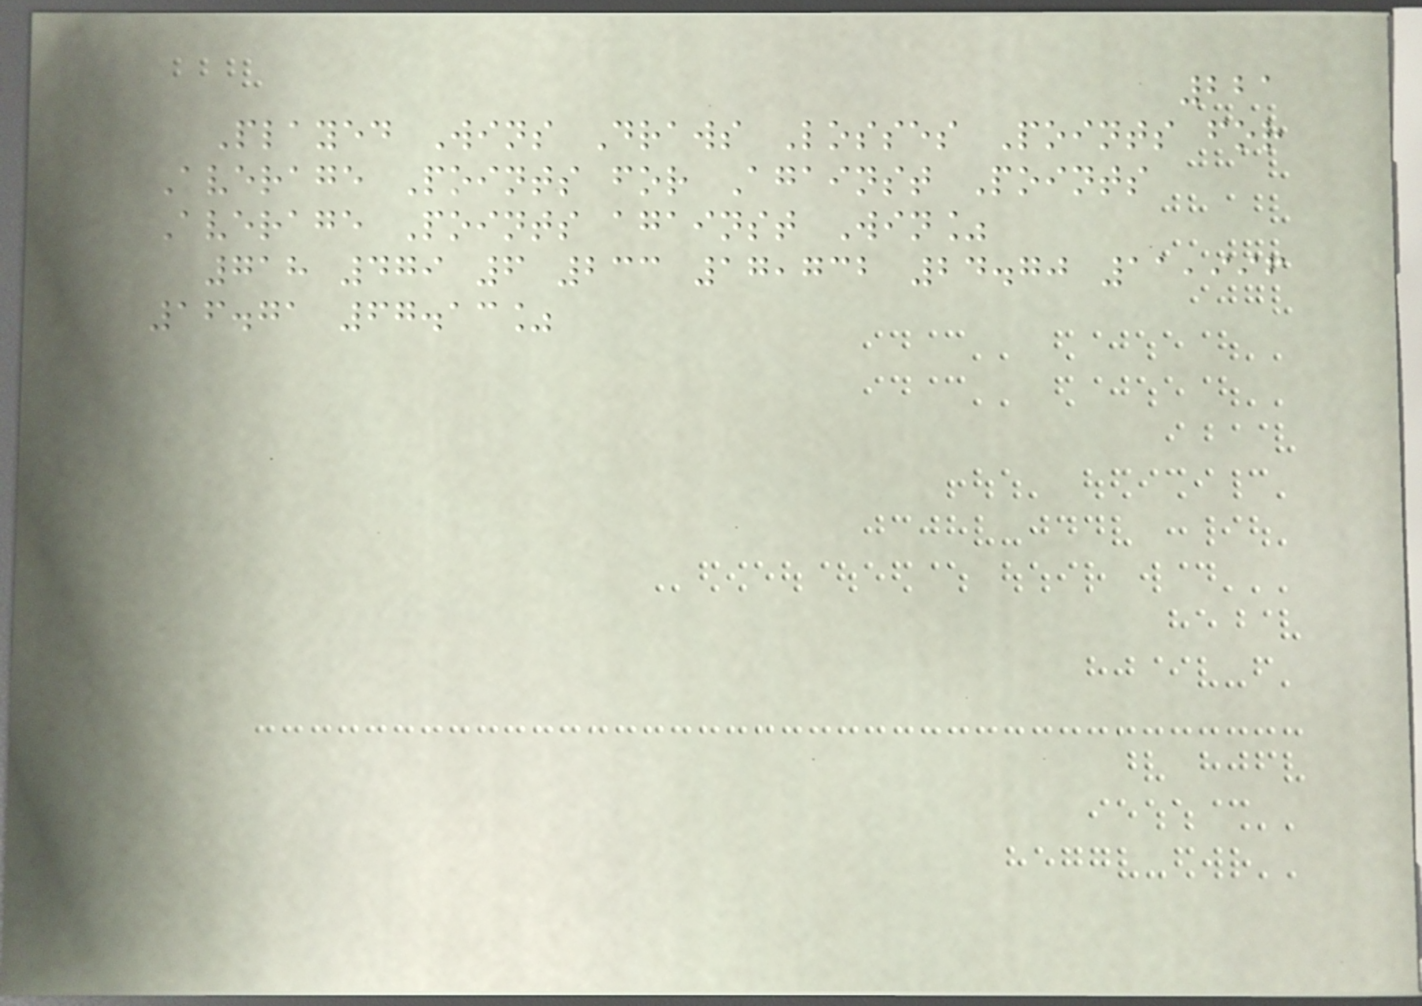221
Played Wins Draws Losses Points for
Average Points for Against Points
Average Points against Win%
718 479 6 233 17,732 24.70 11,996
16.71 67.13%
